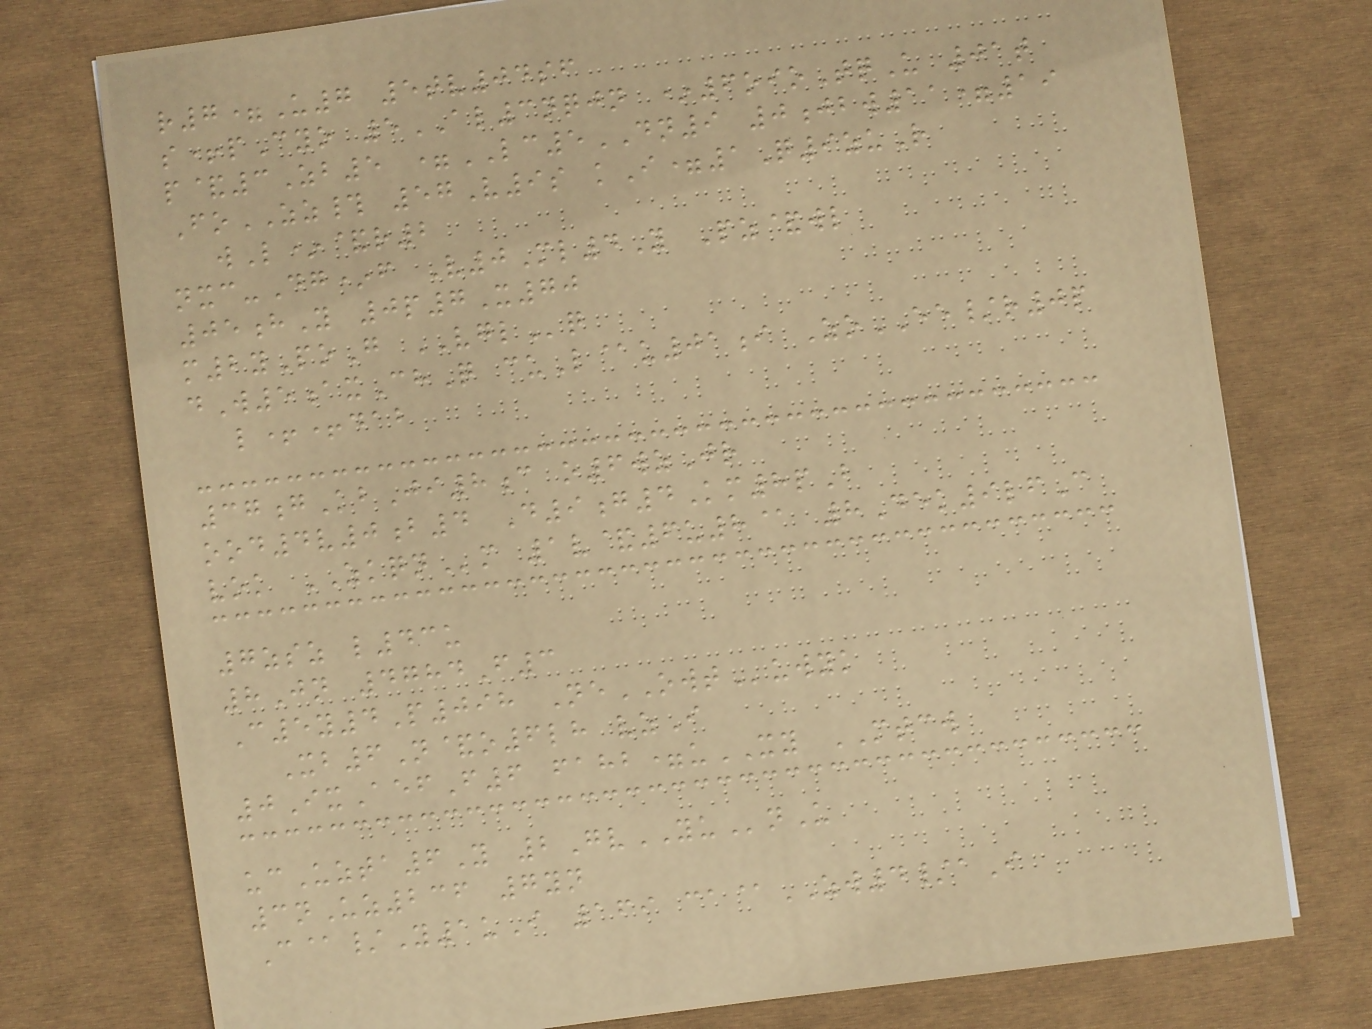r7=U7 5tv04sf
s+pCyo 5AL3nqjn *6oioTqU 01t
p&3Zb5 =LC5DN9 0jbw11=19
FoZZ# 57V9s kI=1Q9zuR
wL*&r2
nxc-Dg*f V0Ml4Y Pz&wl
05hY 0p7X70
m2yPoG VGLq
dW5axChQ cuL@u01i ZoEE/r0p
l++dab
37gKbJi8c o6wzJr
ood4v0b4 D9g4Km8pB
vok ZKQNm 1v&6u8@ 8Dek9lfC
7zsz l43u
8Jn 4784F3
C5y4P098 NeOWTuwyk
Xb6N&o6lh vzI
0IxAefF6 fahb=uXY MTCW
ucUzta6Y 2GvYUnU
3nUz236 7yn
C@/Y1uI 169 ca@ZW4/aI
